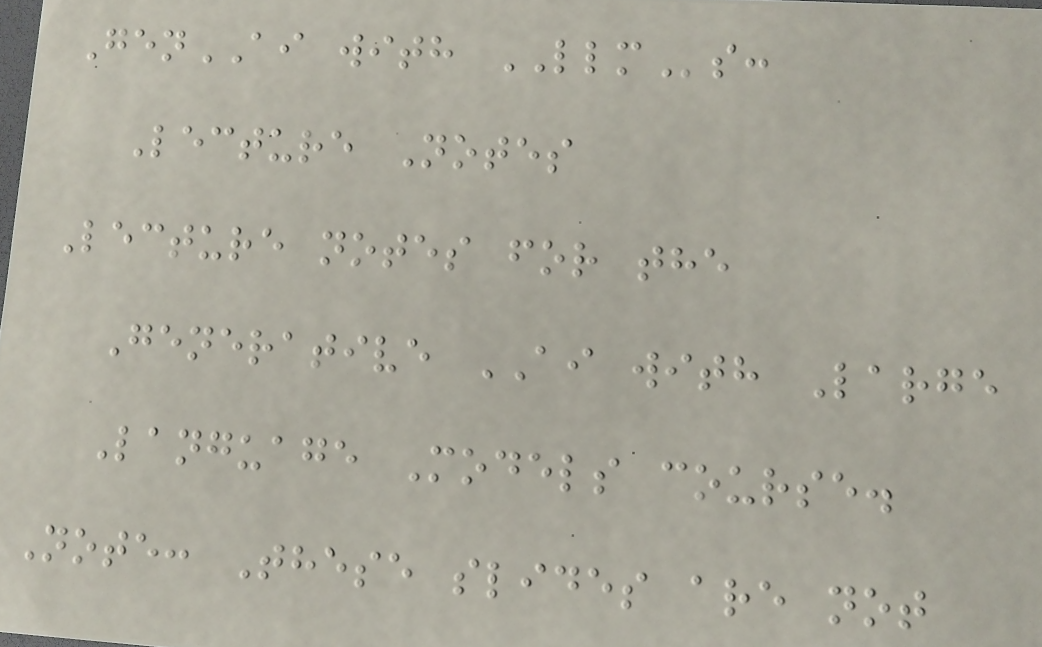GenAI with LLMs:
Lecture Notes
Lecture notes for the
Generative AI with Large
Language Models course.
Note: These slides are not
